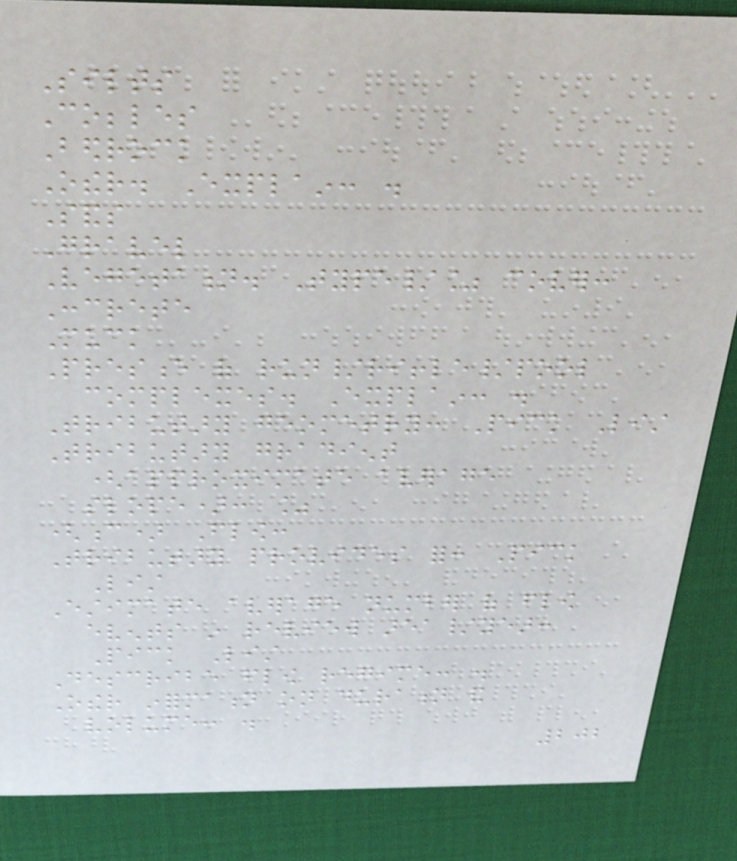Silts
Cobbles
Bedrock
Other. Explain: .
Sands
Gravel
Vegetation. Type/% cover:
Concrete
Muck
Presence of run/riffle/pool
complexes. Explain: .
Tributary geometry: Pick List
Tributary gradient
(approximate average
slope): %
(c) Flow:
Tributary provides for: Pick
List
Estimate average number of flow
events in review area/year:
Pick List
Describe flow regime: .
Other information on duration and
volume: .
202
